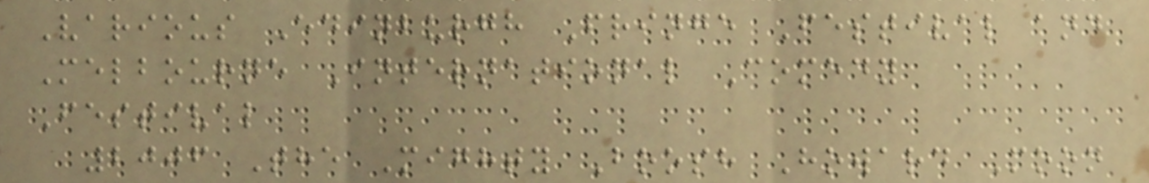Various Edinburgh Fringe Festival and
Melbourne International Comedy
Festival
2006 The Mighty Boosh Howard Moon
